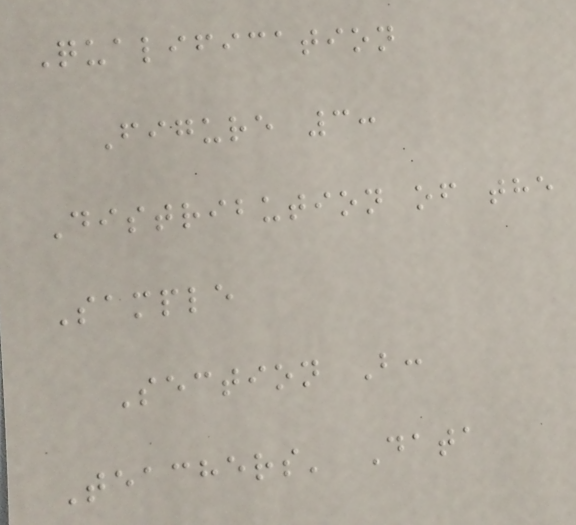Qualification
Figure 3:
Distribution of the
Sample
Section B:
Teachers' Data
